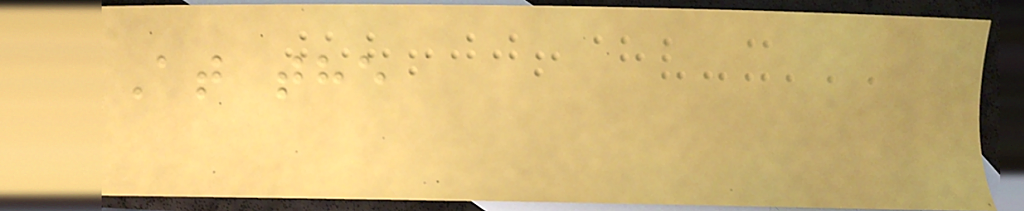At the
